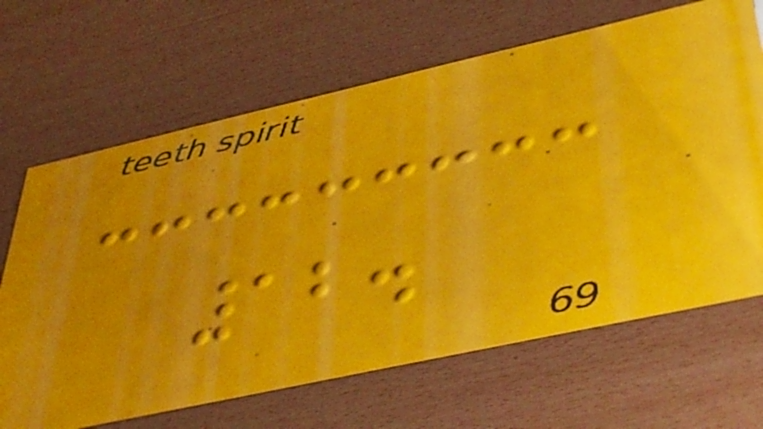12.
